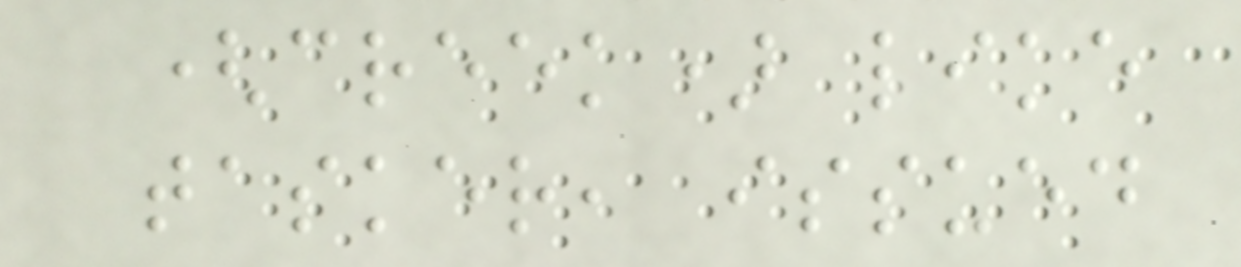(creek) like
tasker, issued
